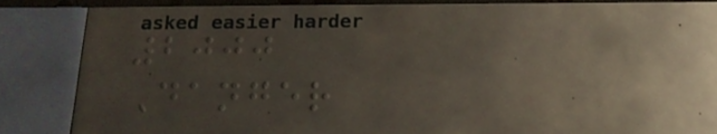2000
Danger
